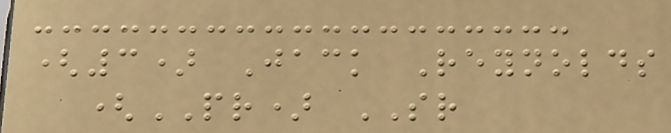(3) Jack Reynolds
(PR) SR
